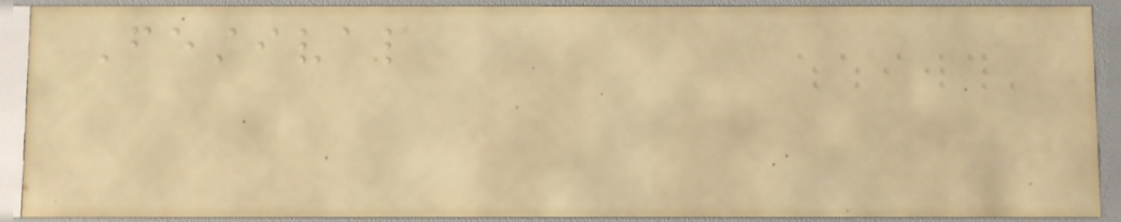Festival
